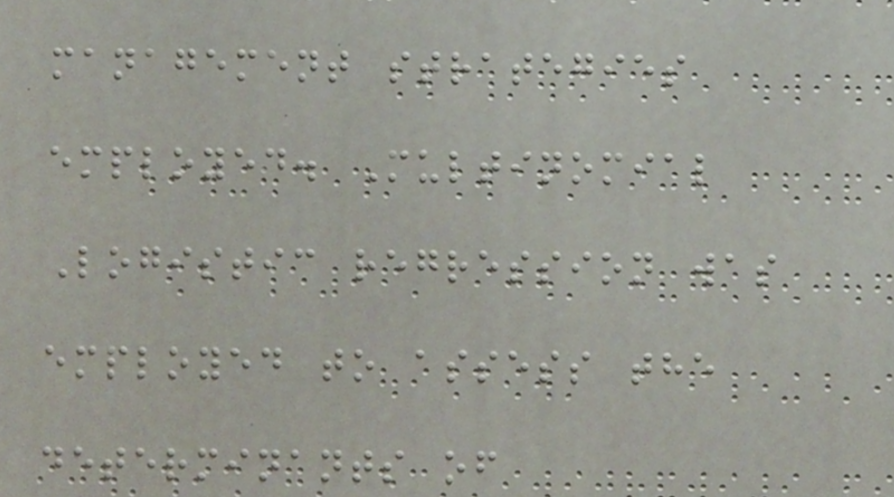management strategies
employed. Multinomial
Logistic regression was
employed to assess the
determinants of
